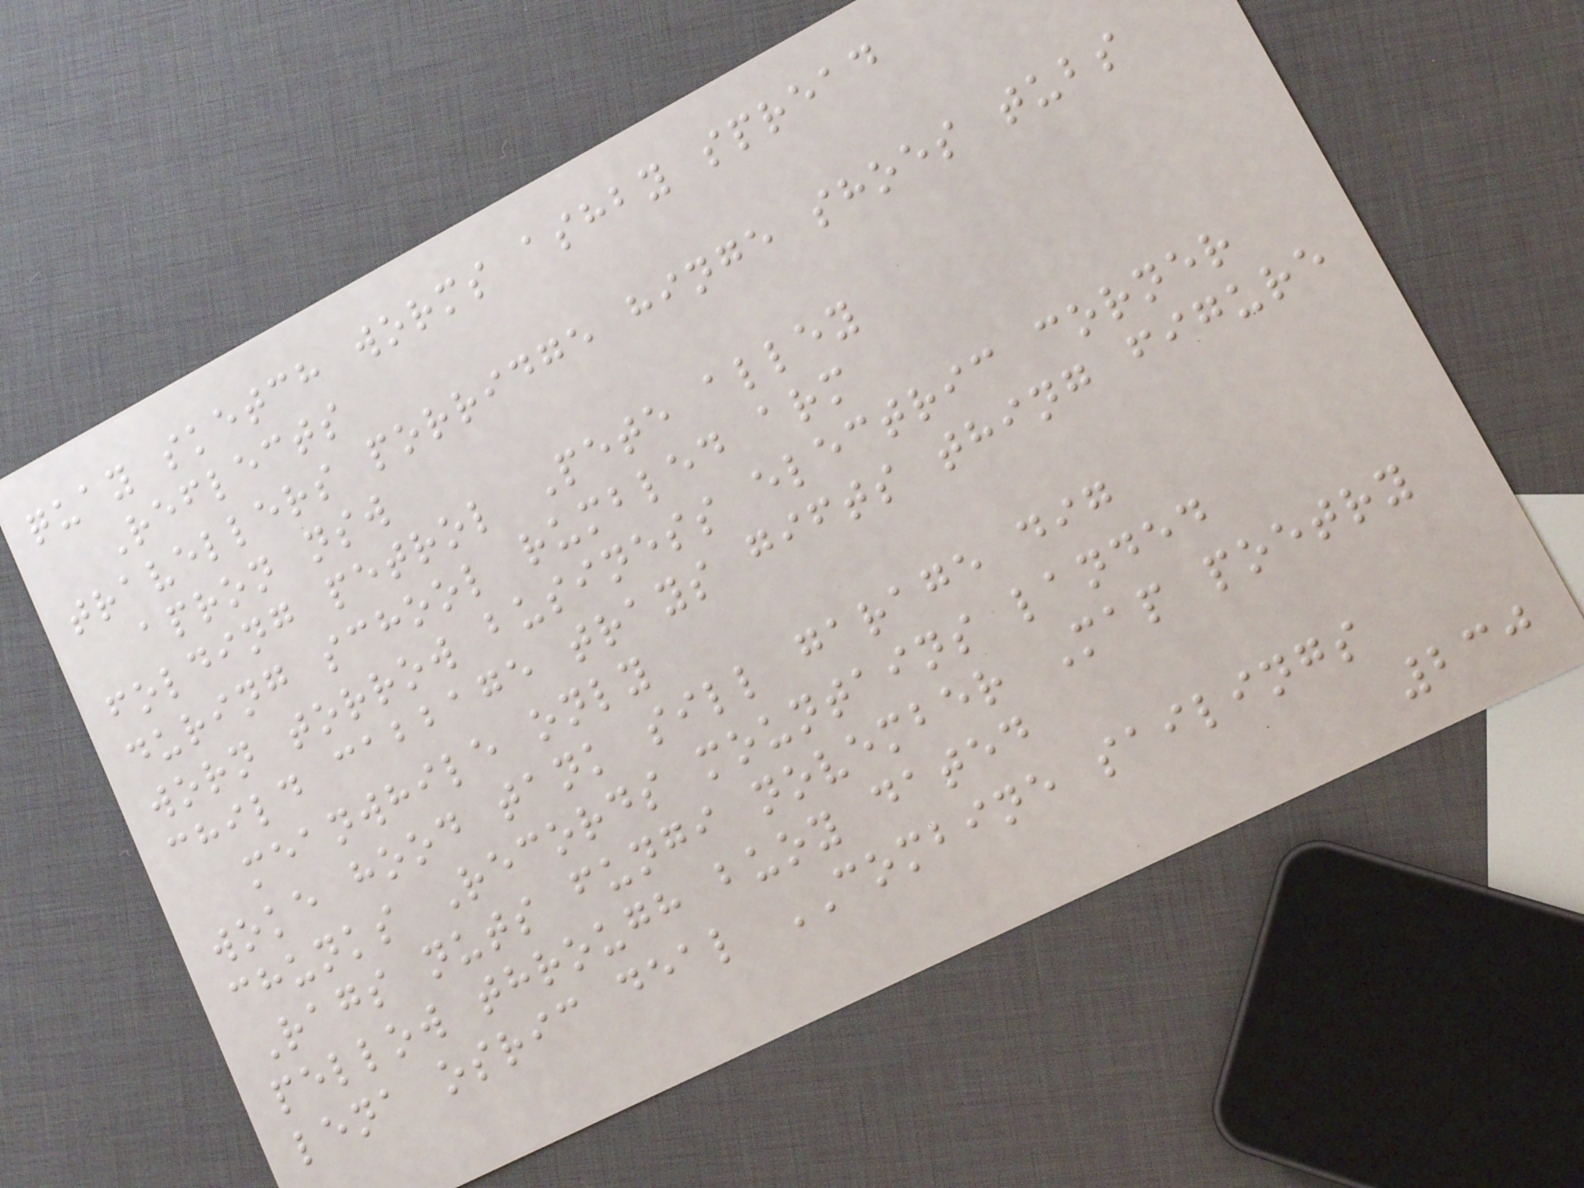quay sketch worms ashby spread
Reflects
travellers porridge hinge shoes tubs
apron nsw
folding petrol Pete alley
during school rumbled arm
worn torrow business electric corner
child cabbage trays gifts thing figure
meanwhile only
woke hood tank sill garage dig
chunks Records mountains landed
Rags nuts fungi november Map poetry
pellow through buoy dated
lena osric deal COMBINE sailings
230
